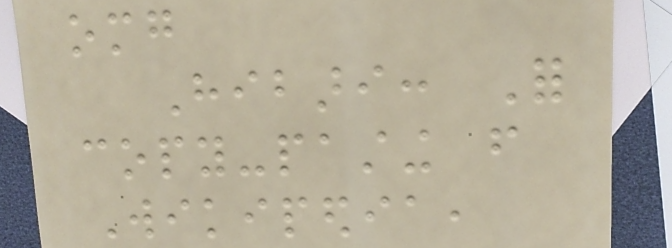omg
Hibari: For
copy-pasting from
Wikipedia,
